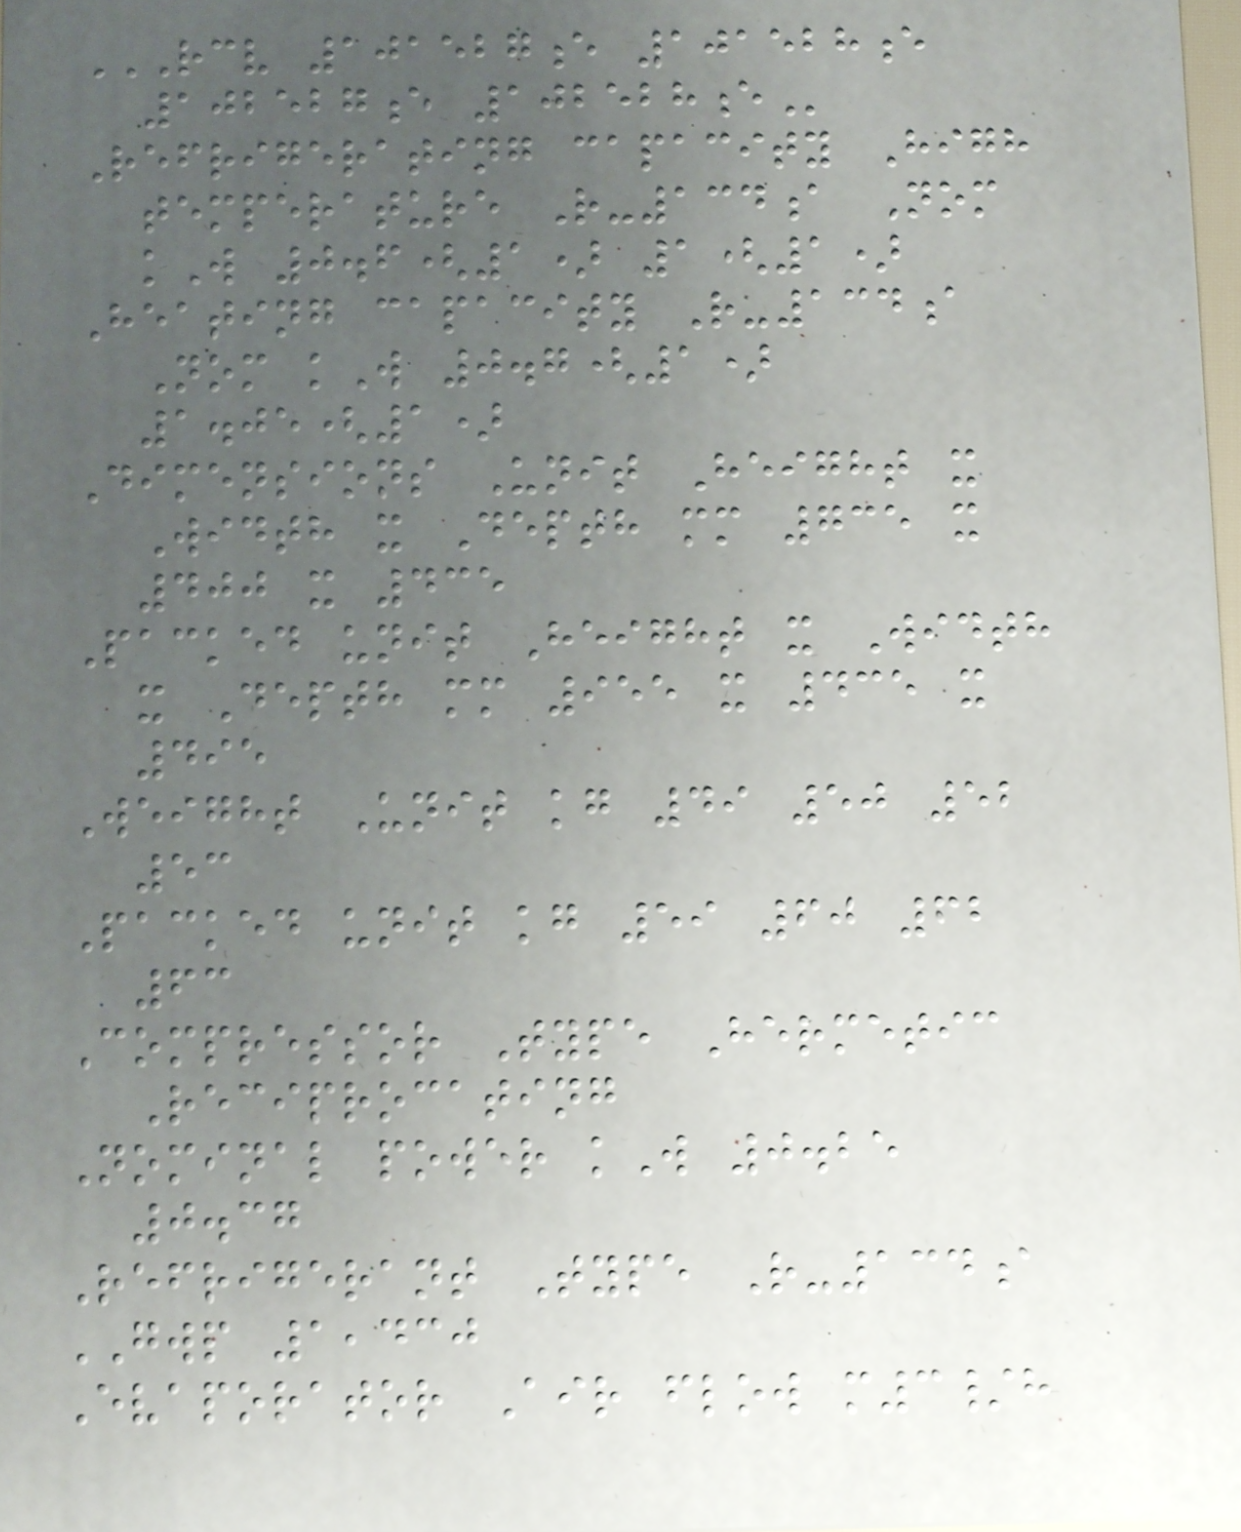RCV 101527E 101528E
102527E 102528E
Refrigerating capacity High
temperature R-134a Nom
kW 0.6(1) 1(1)
Heating capacity R-134a
Nom kW 0.7(1)
1.05(1)
Dimensions Unit Height x
Width x Depth mm 735 x
400 x 435
Packed unit Height x Width
x Depth mm 955 x 435 x
495
Weight Unit kg 49 50 52
53
Packed unit kg 59 60 62
63
Compressor Type Hermetic
Reciprocating
Nominal power kW 0.25
0.37
Refrigerant Type R-134a
GWP 1,430
Evaporator Air flow m3/h
